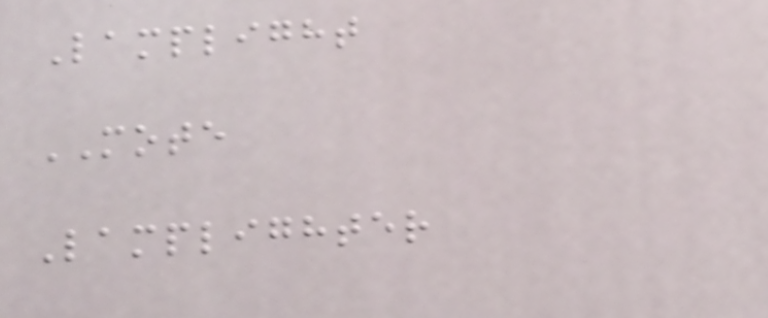Lamplight
MOTE
Lamplighter
